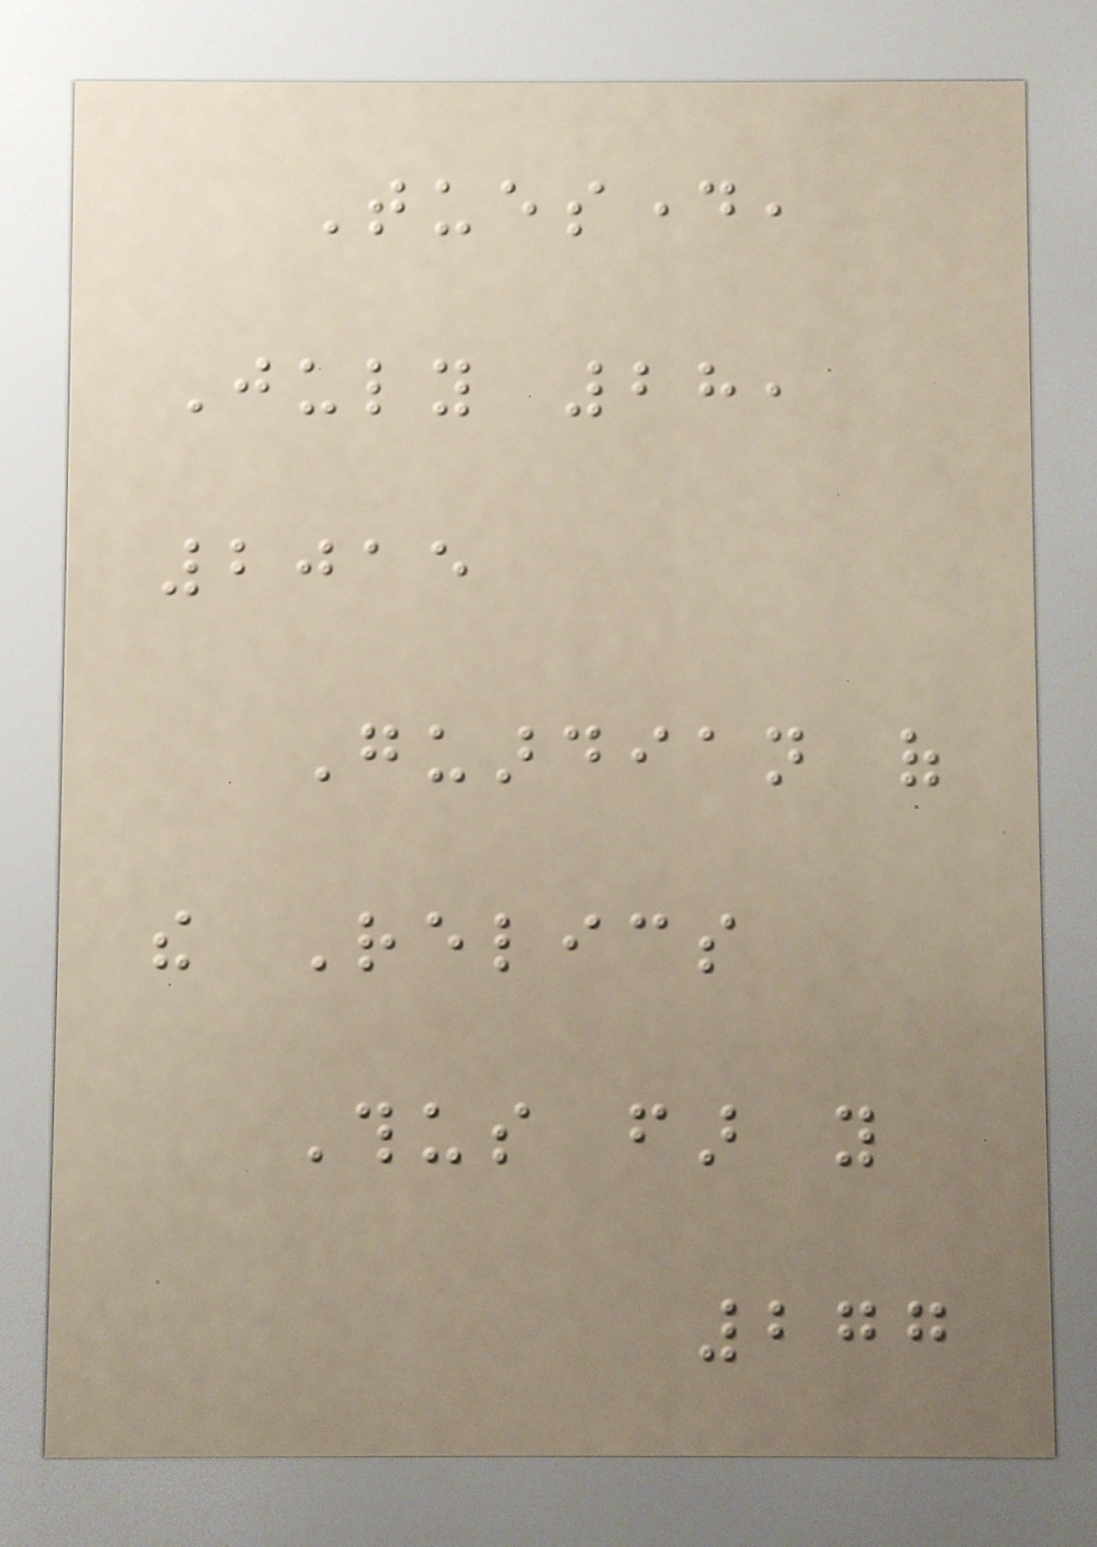Tuesday,
July 28,
2015
Guardian of
the Relics
Thus far you
277
